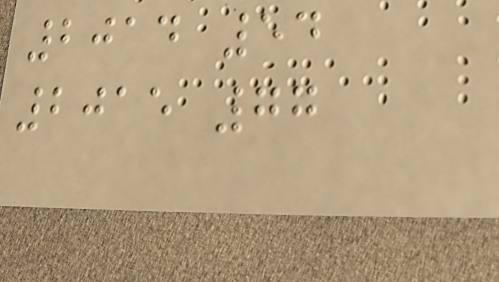2014 54
2015 77
